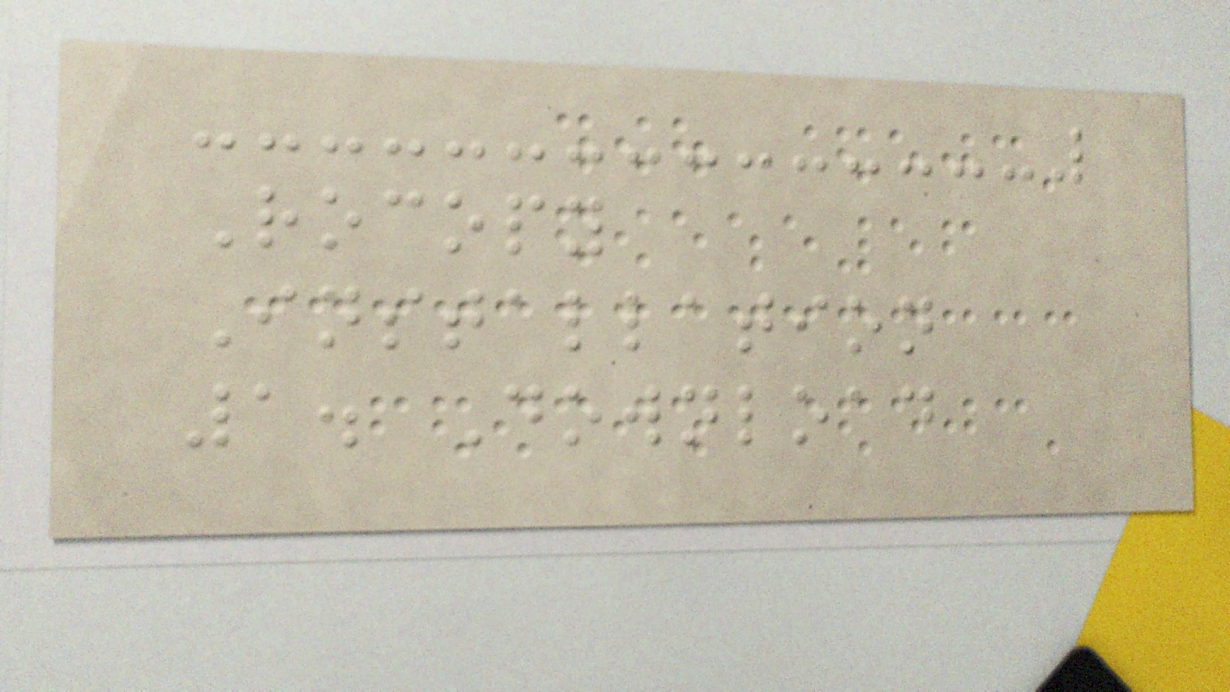Rocopy
Installation
1. Download
